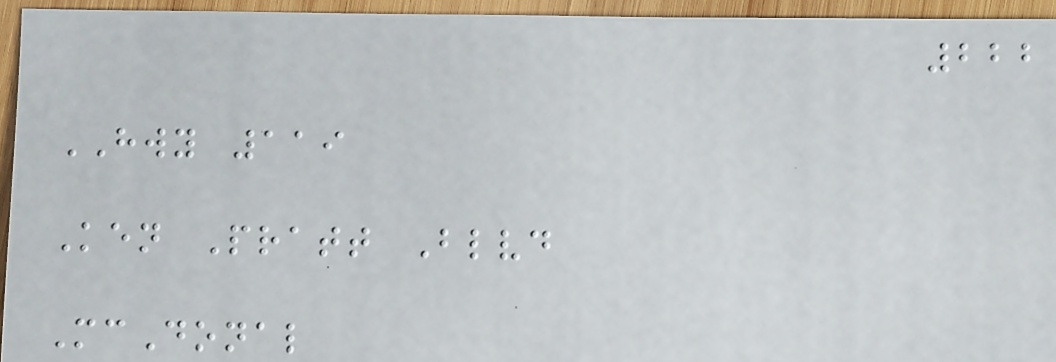222
HWY 119
Ken Pratt Blvd
McDonal
